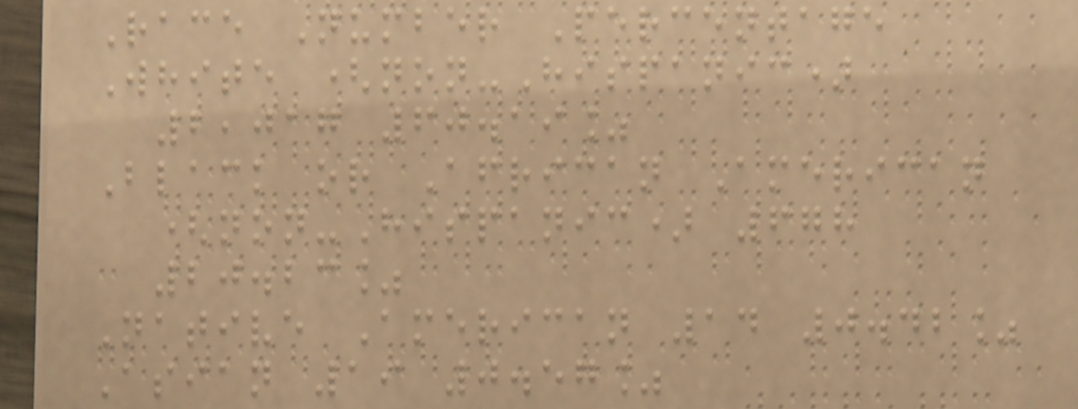Race Number Percentage
White (non-Hispanic)
2,017 60.19%
Black or African American
(non-Hispanic) 678
20.23%
Native American 14 0.42%
Asian 19 0.57%
